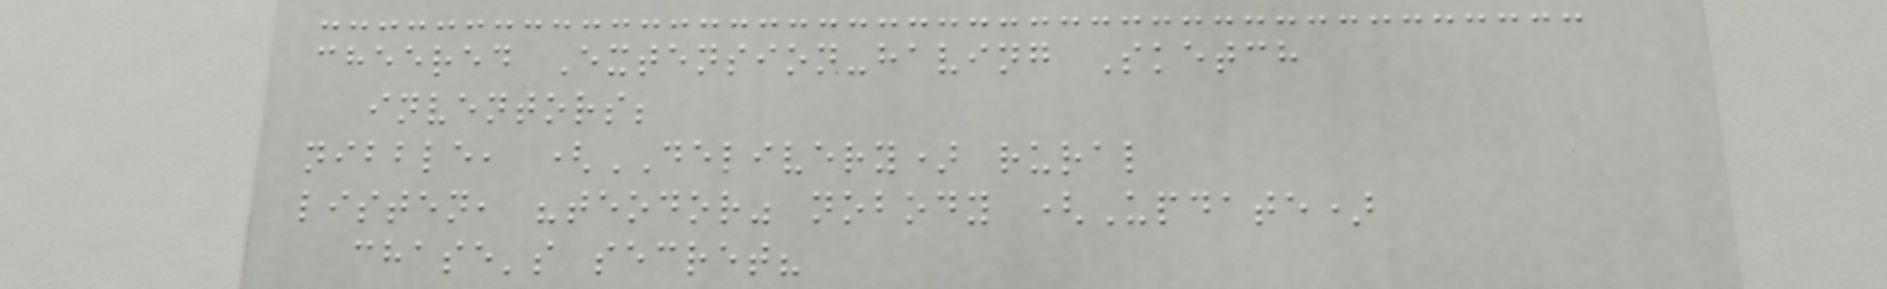cheered Extension-having Sketch
inventors;
nibble, (DELIVERY) rural
listen, "teodor" nobody (Update)
chase's secret?
